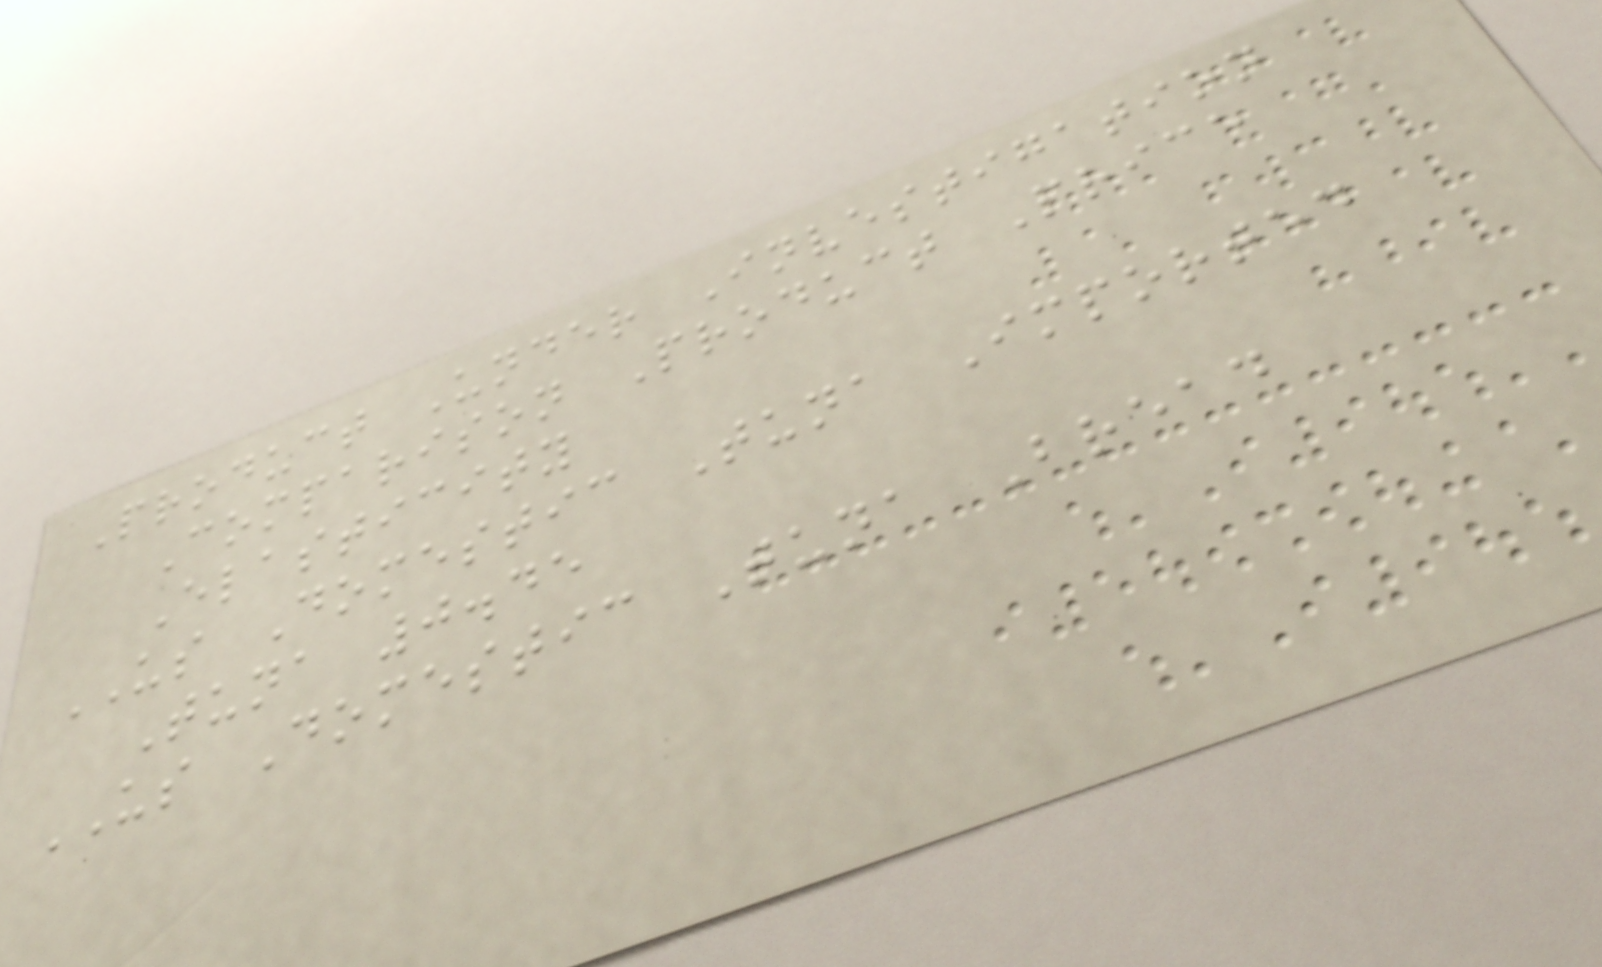Product Under Investigation
Comparison Product Price
Elasticity
US Domestic Tuna Imported
Tuna 0.45
US Domestic Tuna Bread
